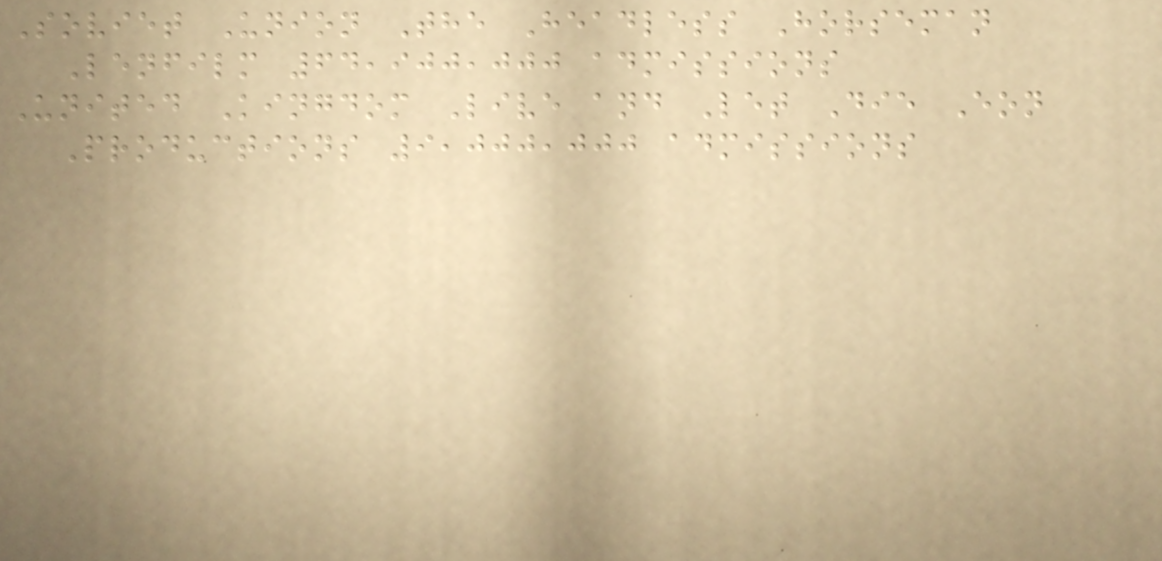Soviet Union The Headless Horseman
Lenfilm 64,900,000 admissions
United Kingdom Live and Let Die Eon
Productions 9,000,000 admissions
